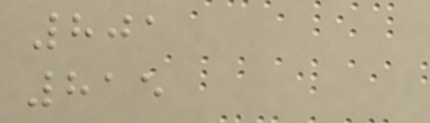801
815
